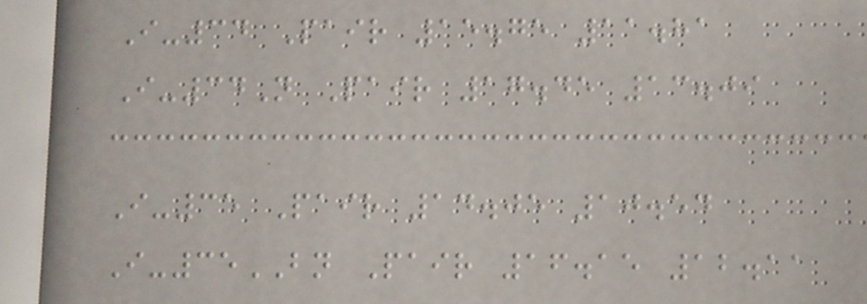I-34 Pair 15.75 11.81
I-34N Pair 17.45 13.09
I-35 Pair 14.05 10.54
I-35BN Pair 16.15 12.11
